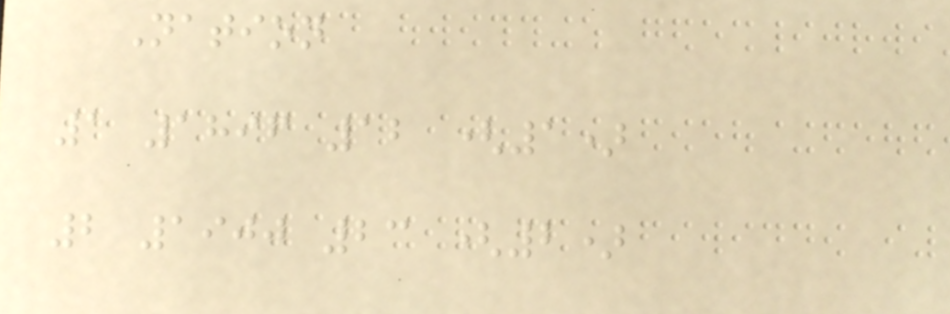Nation
1 1896 12 (1)
2 1900 23 (2)
